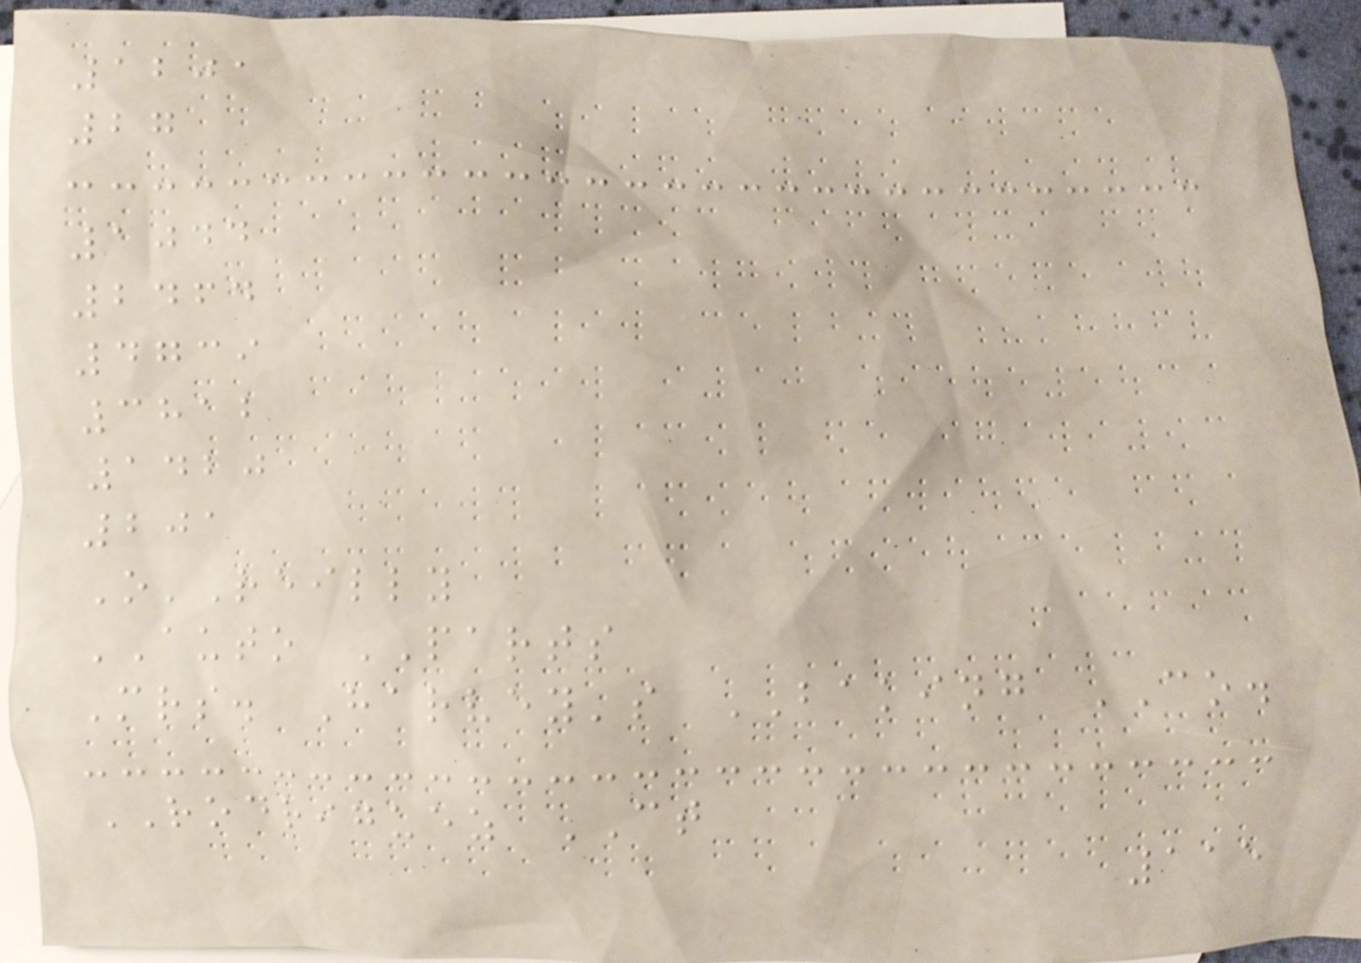1201
27
1044
2464
4739
3812
1420
201
O'Reilly
AUTO PARTS
Mrs. Harvey's BAKING CO.
RODRIGUEZ CT
115
